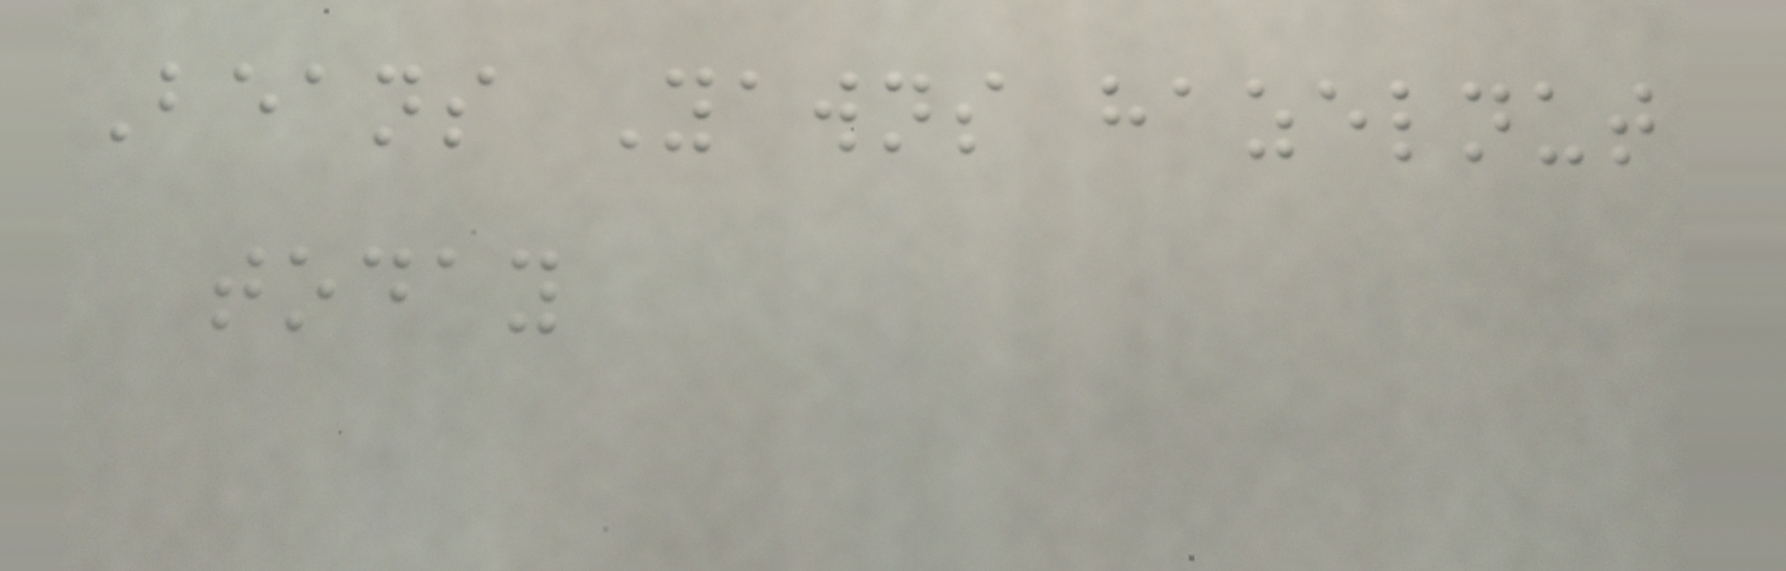Beans Yawns hazelnut
today
